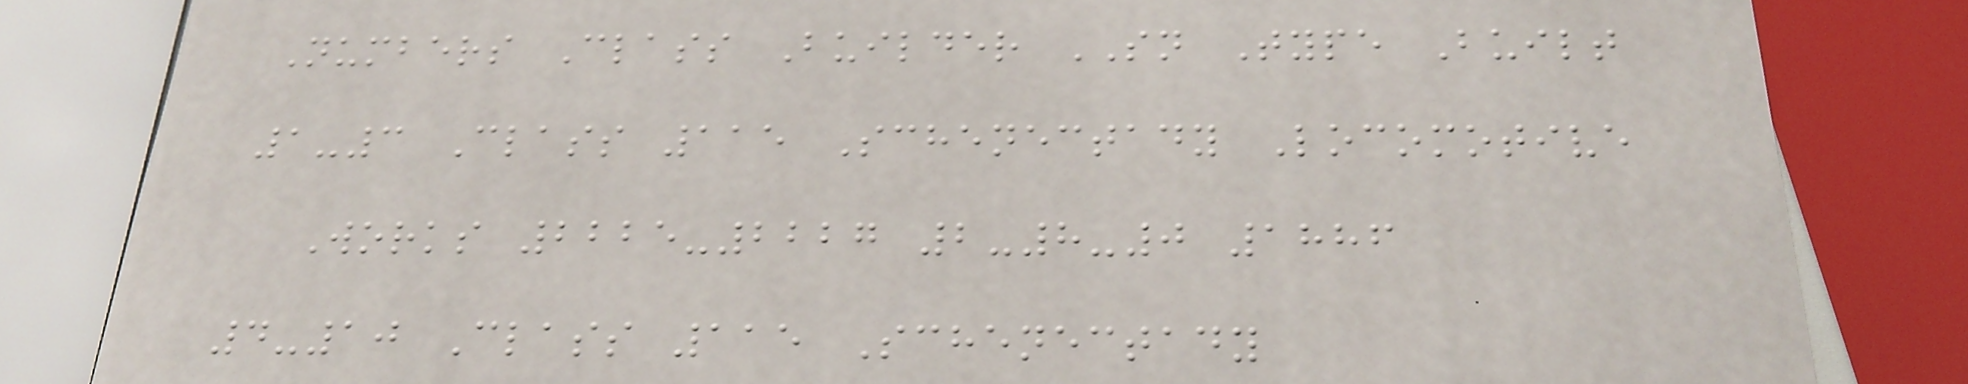Numbers Class Builder SN Type Built
1-3 Class 115 Schenectady Locomotive
Works 2225-2227 2-8-0 1886
4-10 Class 115 Schenectady
